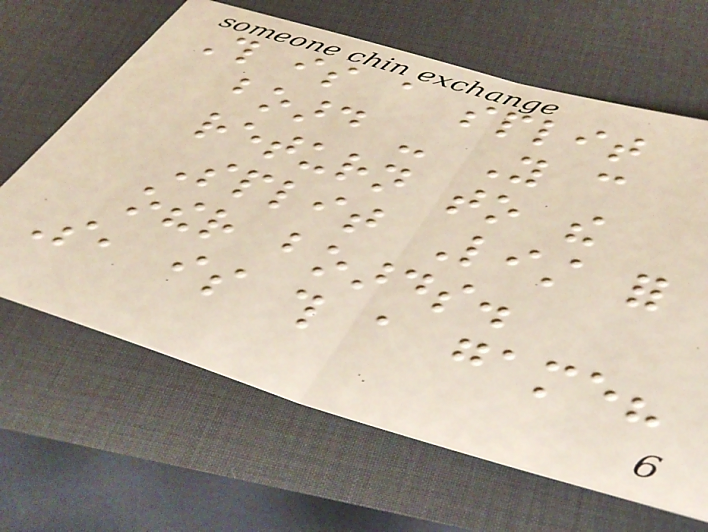This is a split
board - You can
return to the
Split List for
other boards.
So, is this a game?
